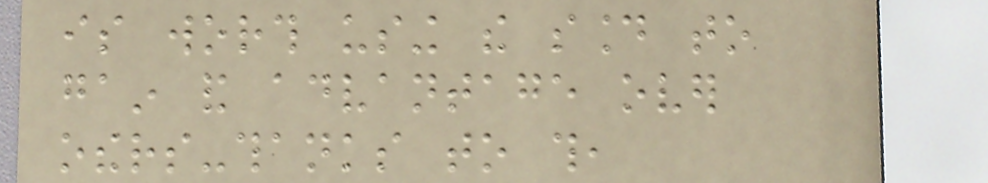is worth using the sound to
gain and advantage over
others-thanks to this,
